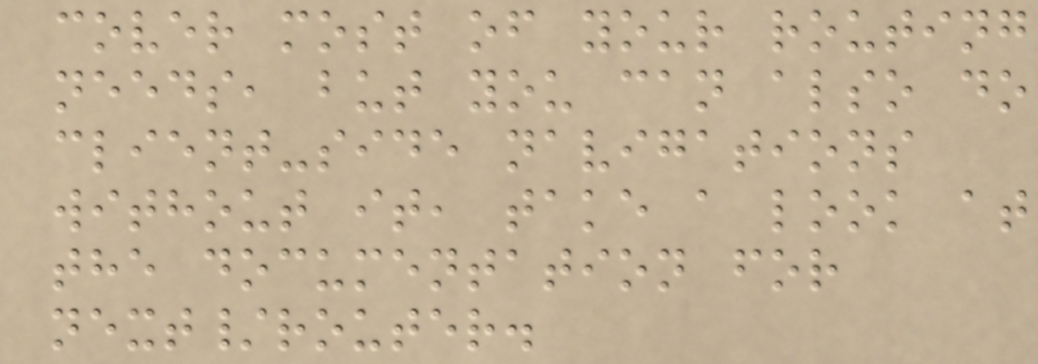cover most of your routing
needs, but you can also do
client-side navigations
without it, take a look at
the documentation for
next/router.
